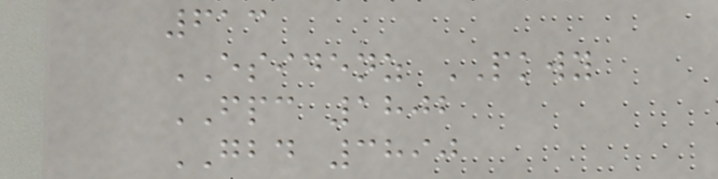613
ESIDENZ PKWY
FPC 1802
GBD 3890
